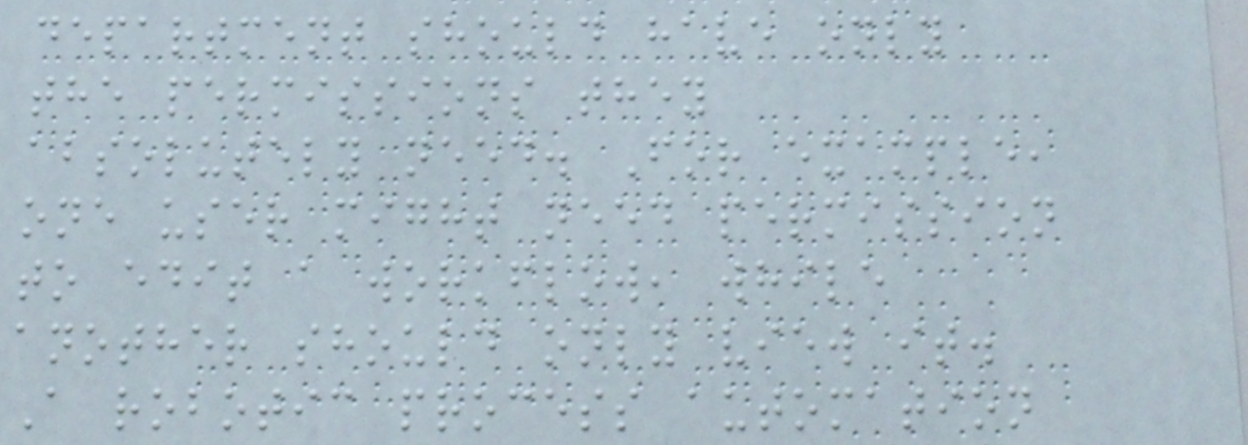department should have only
the permissions they
absolutely need. For example,
one user might need permission
to edit a workflow, while
another should only view it.
A robotic process automation
